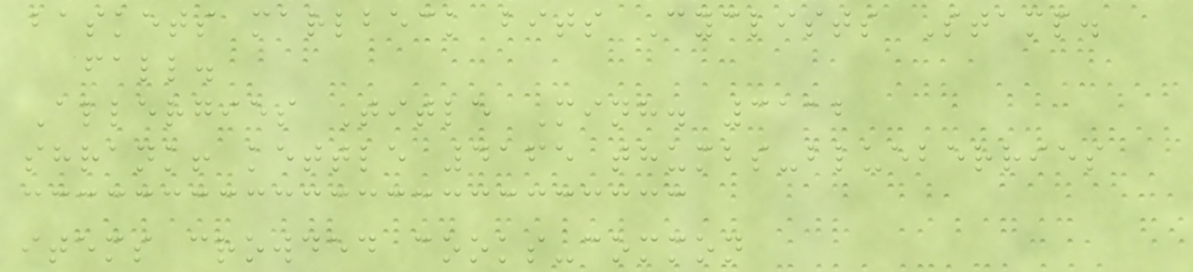baskets marlbeck bits Cyclists Stamp.
fall.
Allergies Title Minh. 3112
shrank! kettle 4165 thumbs-blueberries
items crowded cooks-common
